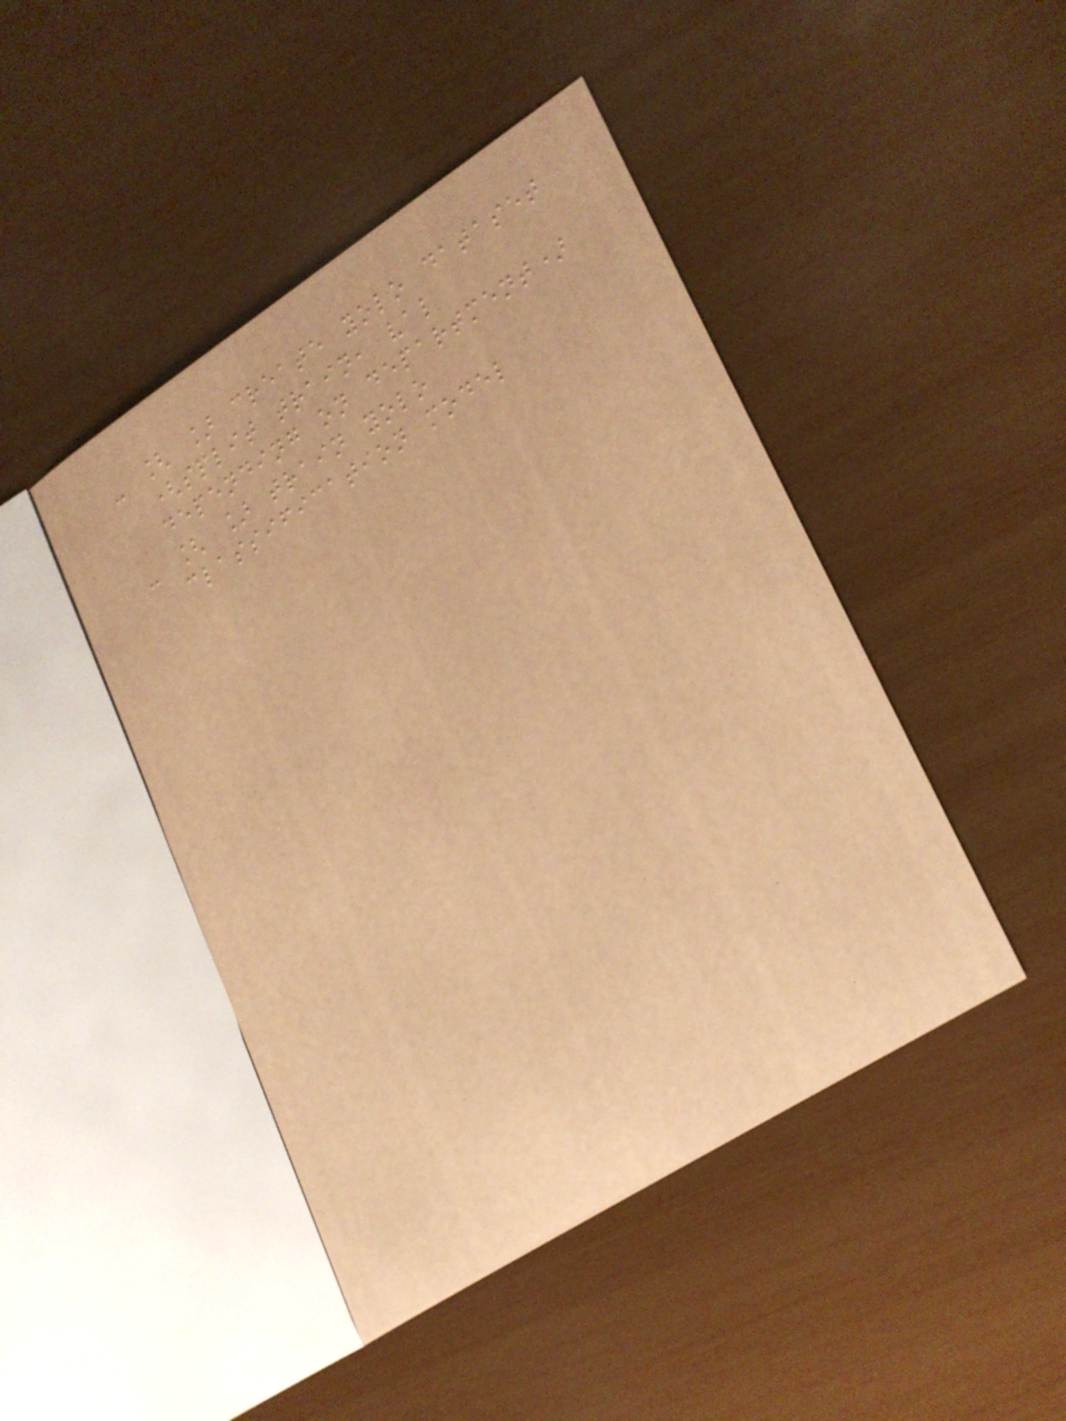- [ ] create yolo dataset
(split train, val
depending on department)
- [ ] train yolo
classification model
